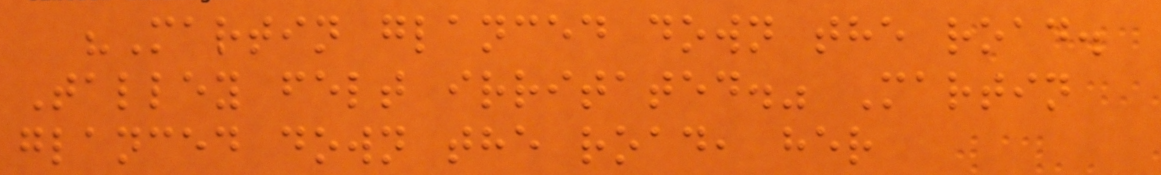"Martin glanced down the road.
Talley felt irritated." Martin
glanced down the road, her
